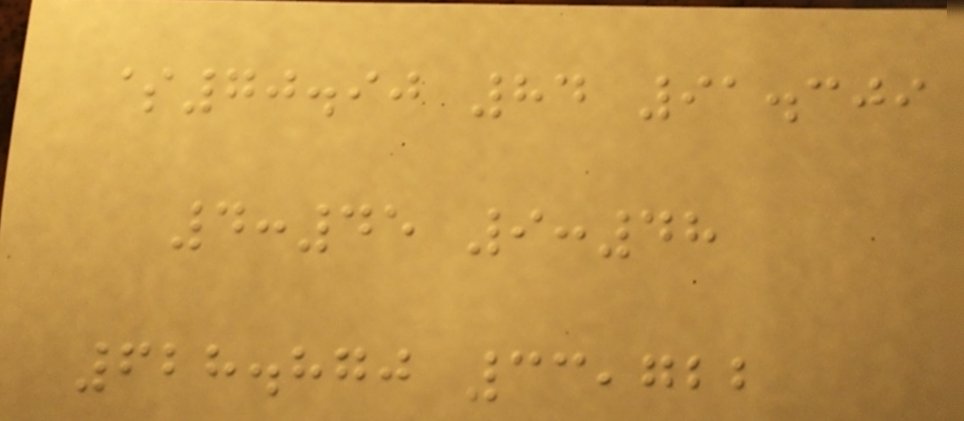$70.90 84 91.309
4:45 9:48
628.870 33,722
